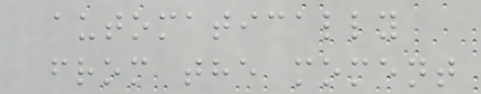automatically
from the moment
